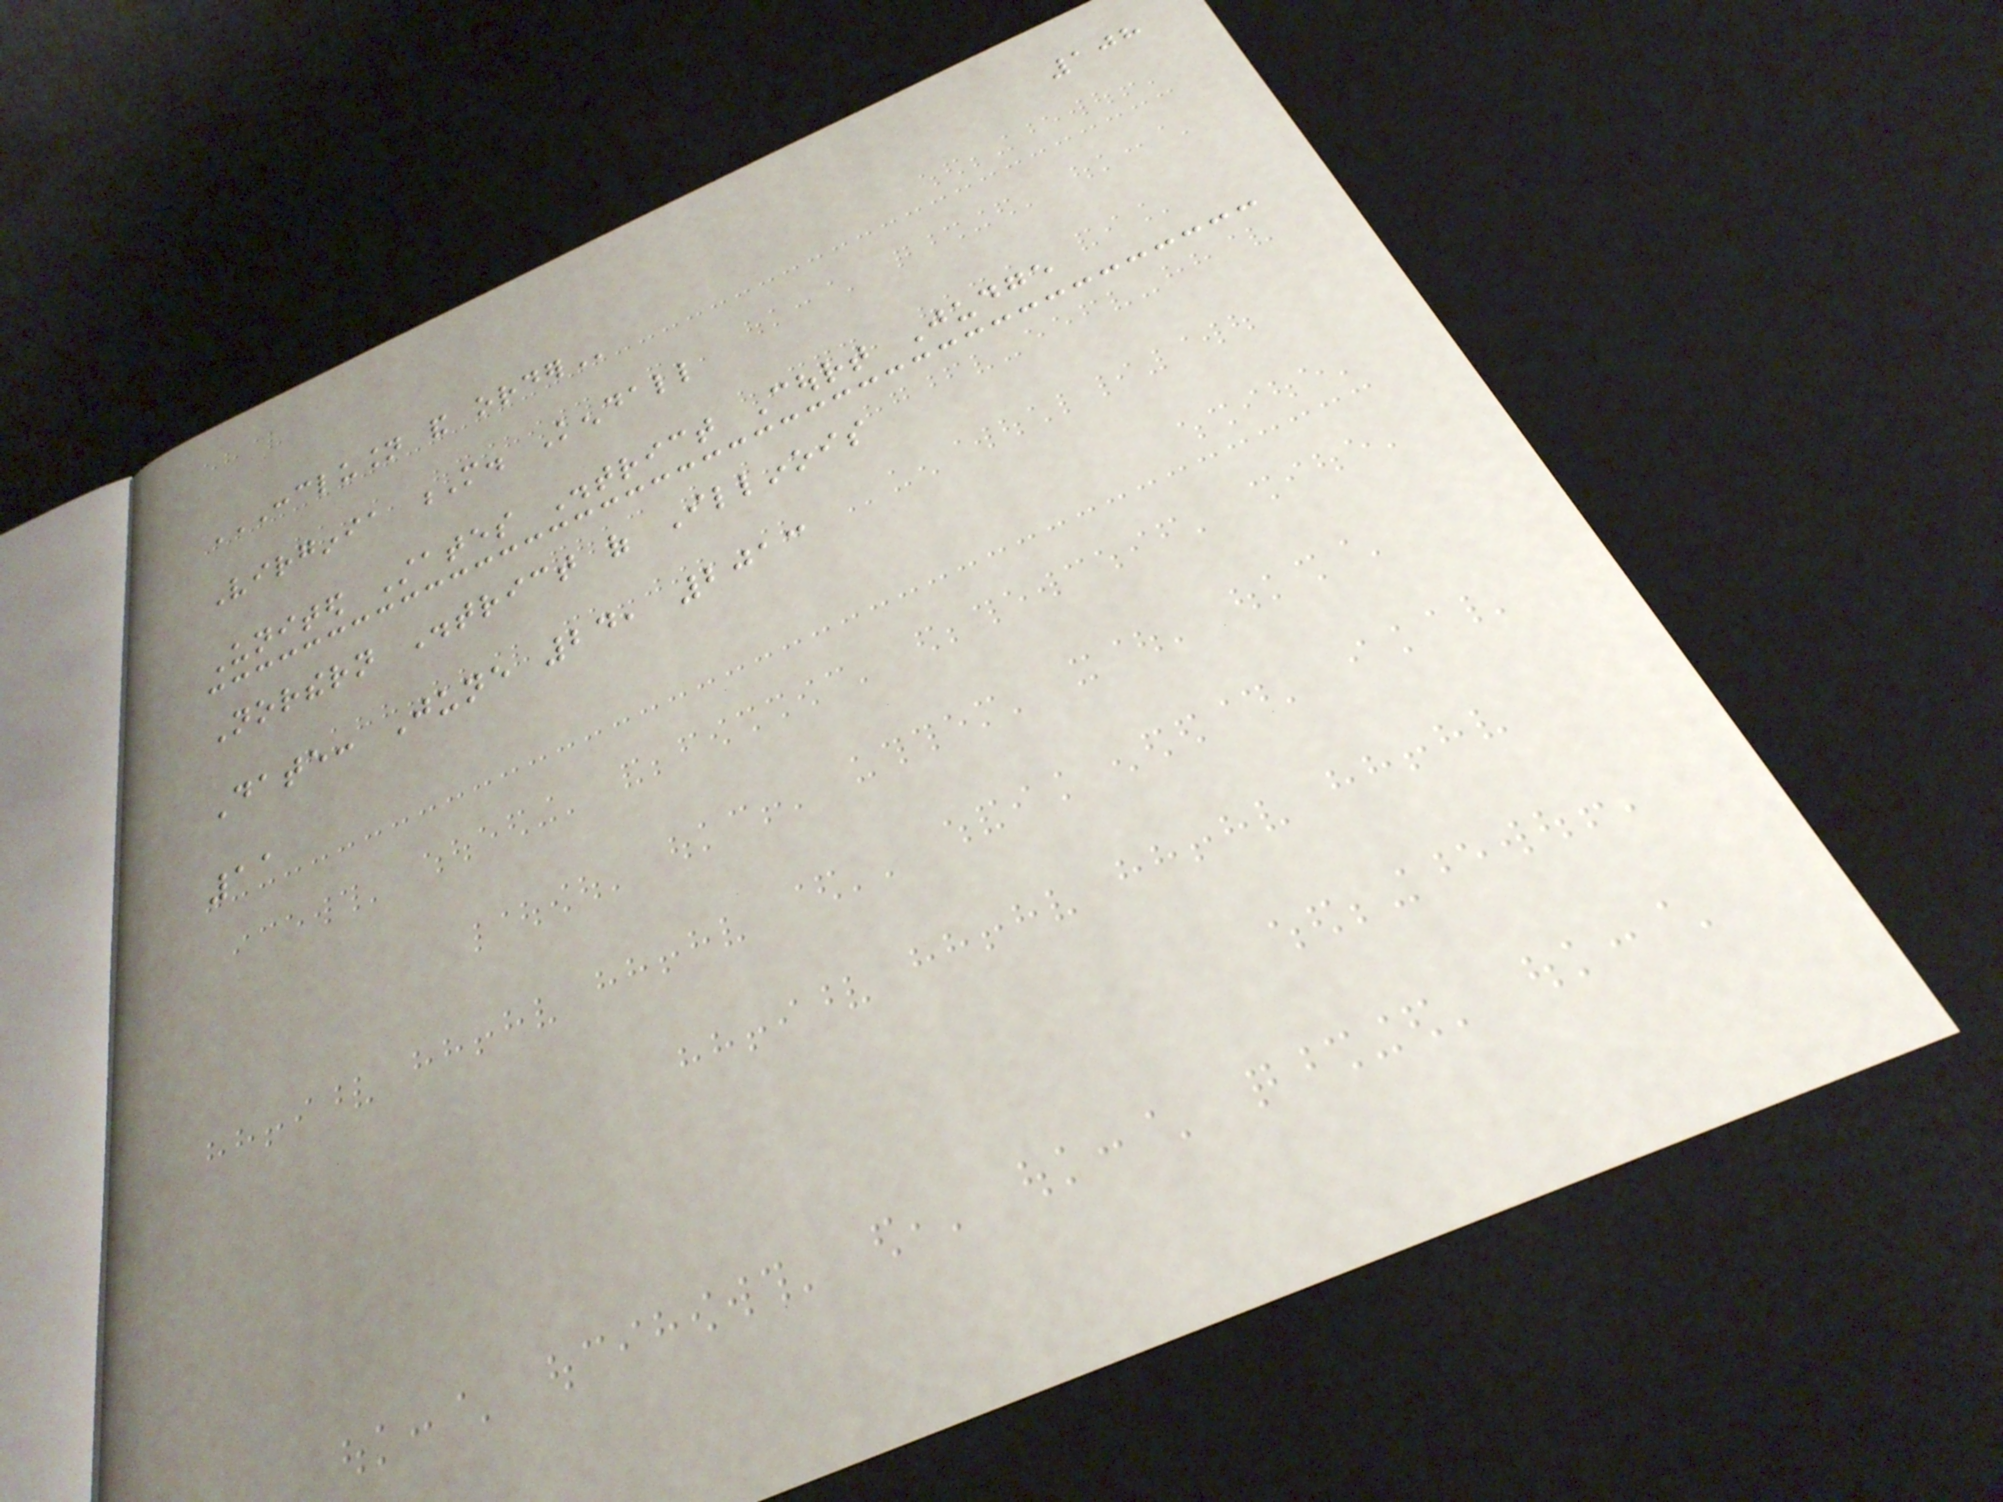108
CONCLUSION AND ORDER
Virginia M. Kendall
United States District Court Judge
Northern District of Illinois
Date: June 24, 2013
11
